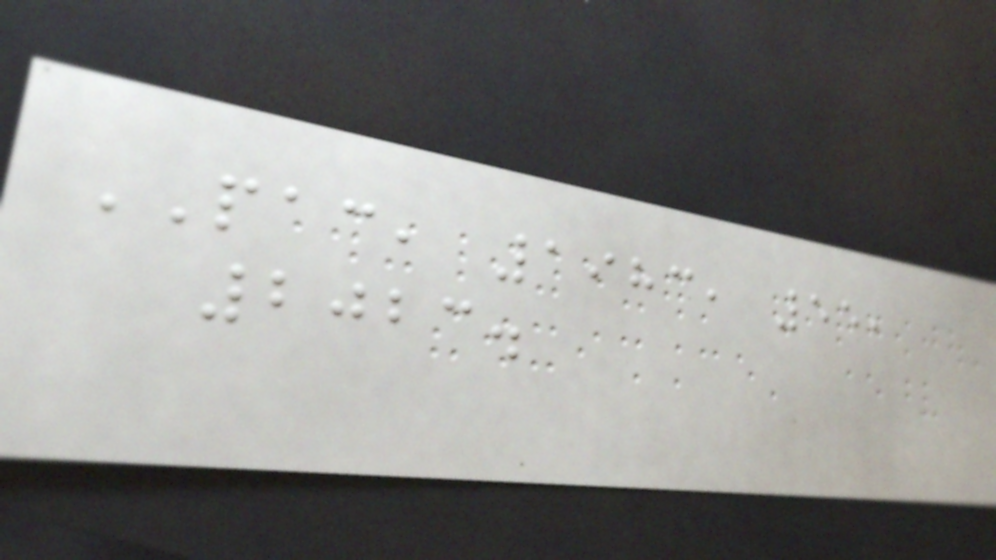PAC, 1983, 55,
2023.
